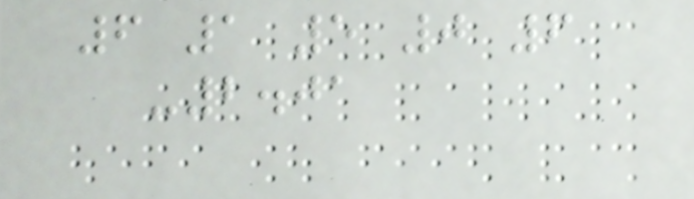6 1 5 0 6
-2.01
